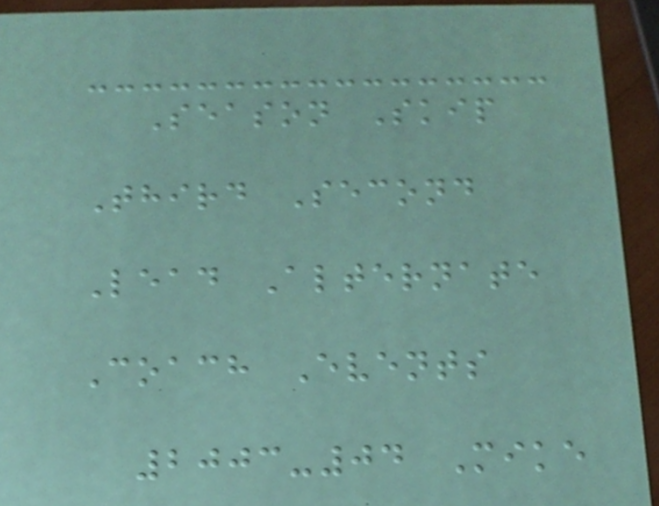Season Skip
Third Second
Lead Alternate
Coach Events
2003-04 Mike
